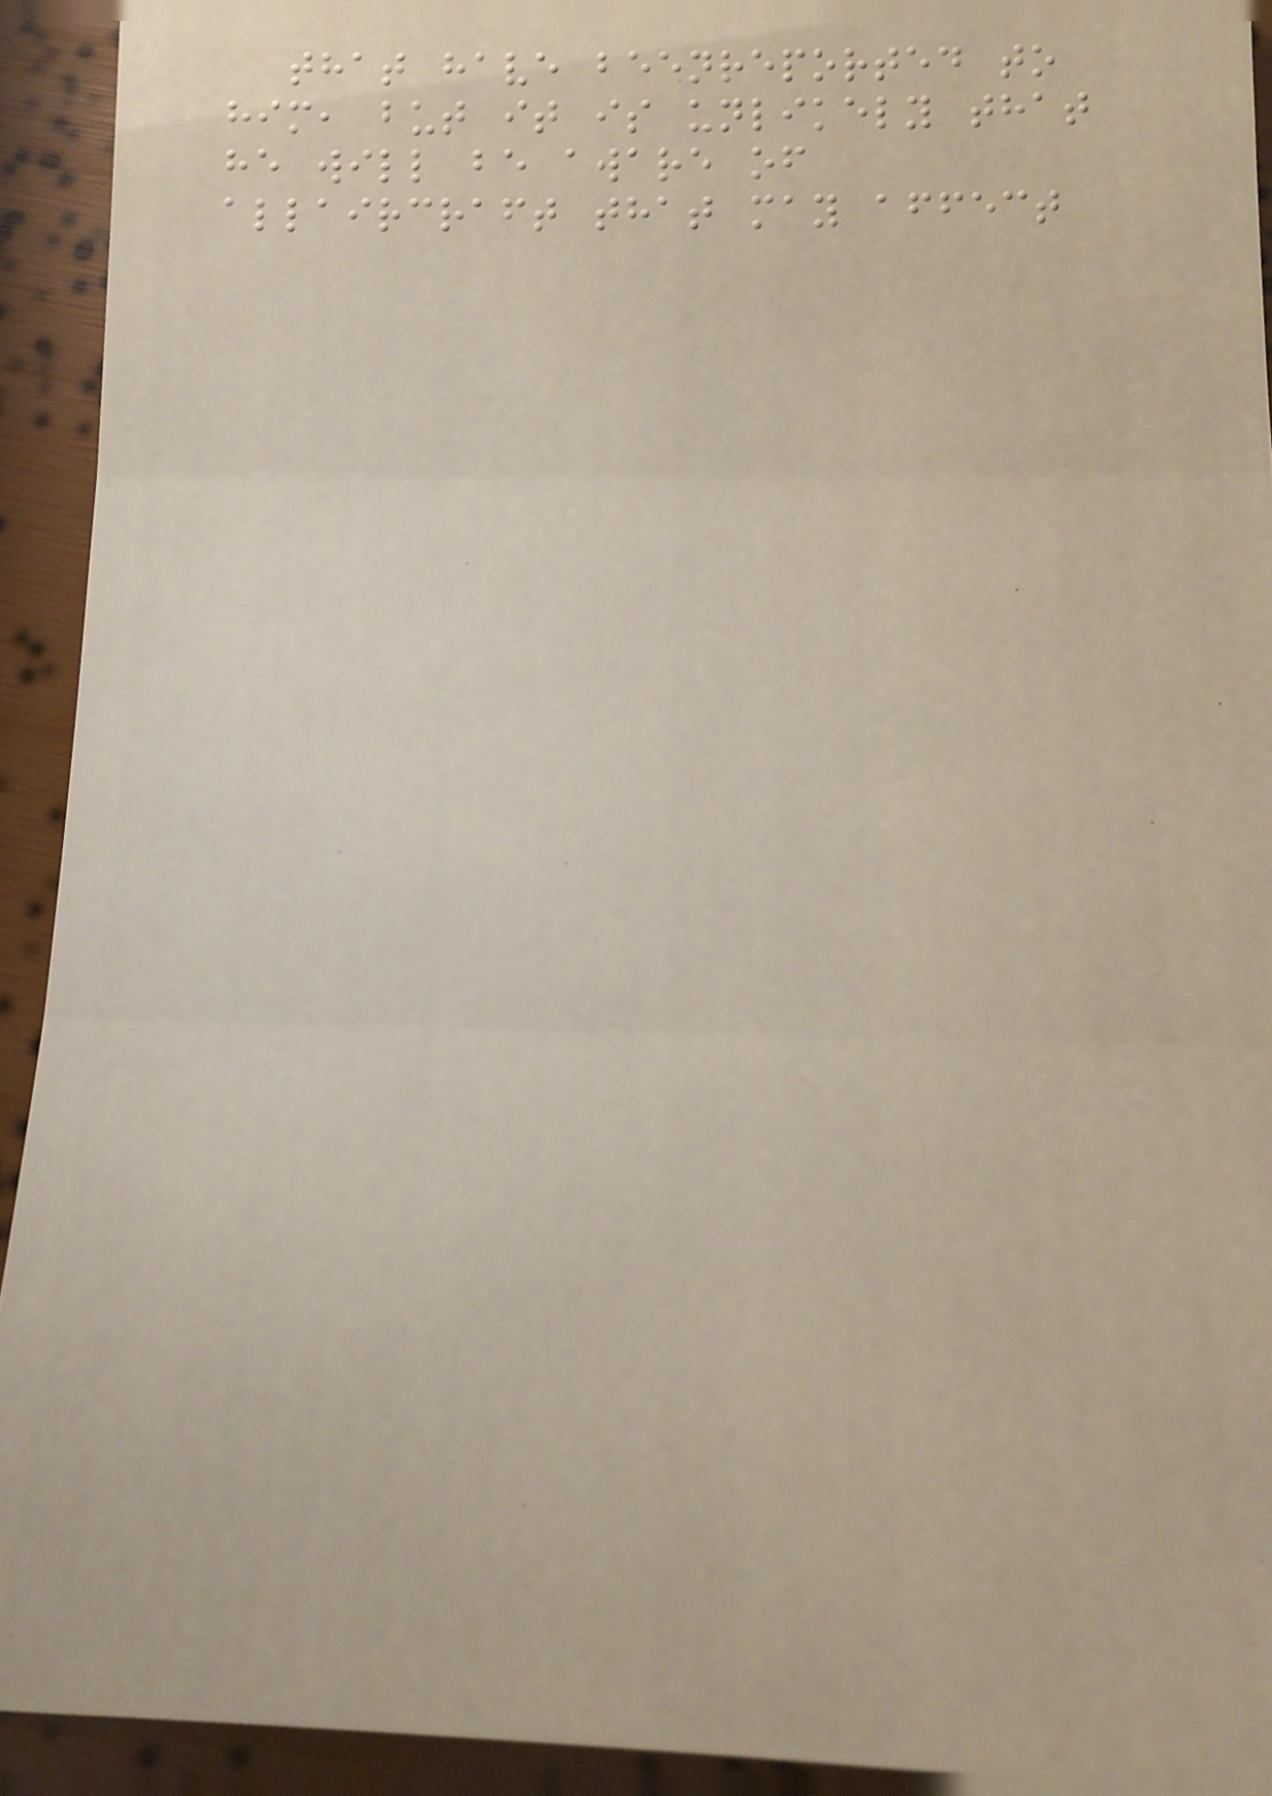that have beenreported to
him, but it is unlikely that
he will be aware of
allaircraft that may affect
